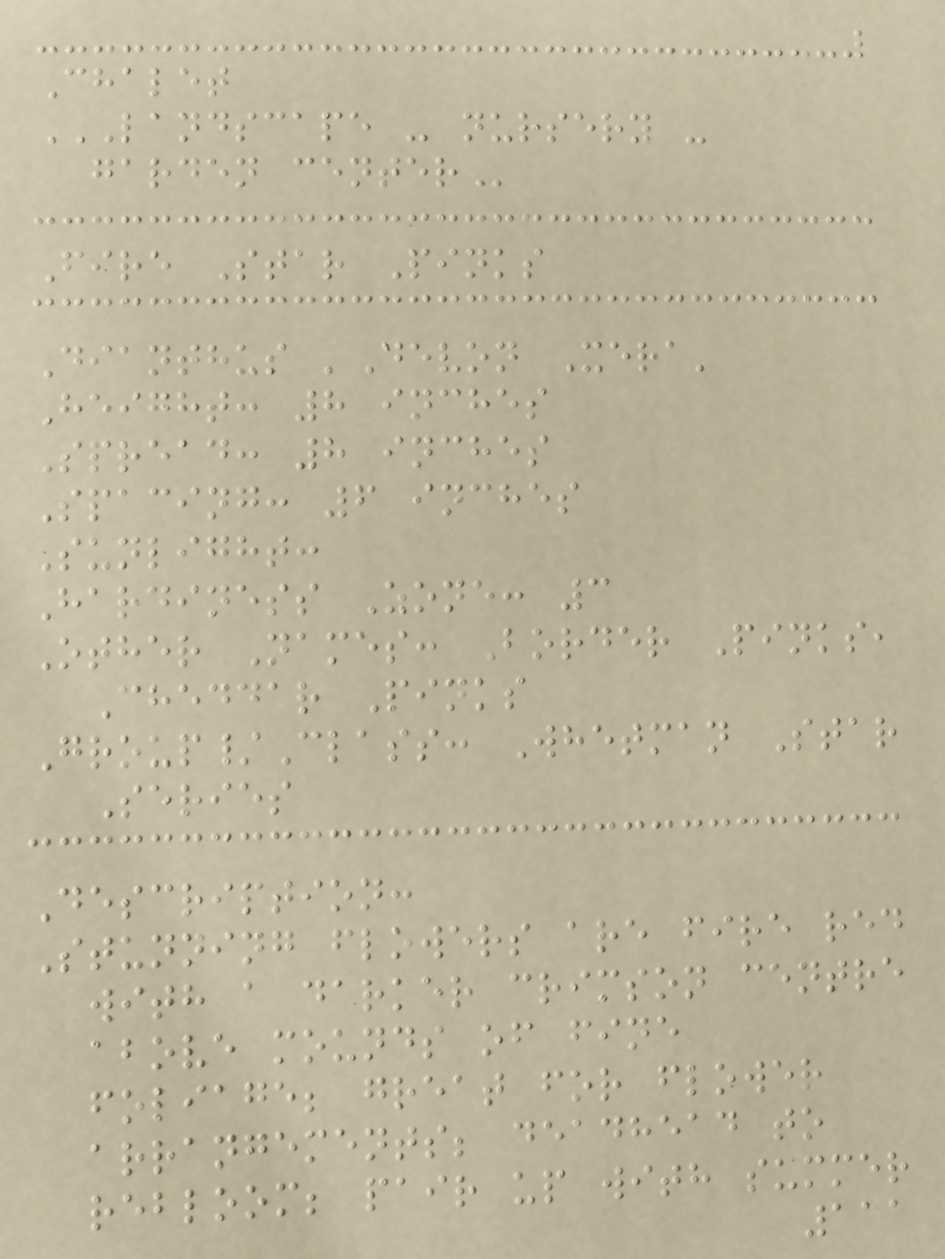Chalet
LANDSCAPE - NURSERY -
GARDEN CENTER
Fire Star Pinks
Dianthus 'Devon Xera'
Height: 8 inches
Spread: 8 inches
Spacing: 6 inches
Sunlight:
Hardiness Zone: 3
Other Names: Border Pinks,
Cheddar Pinks
Group/Class: Whetman Star
Series
Description:
Stunning flowers are fire red
with a darker crimson centre
above mounds of fine
foliage; great for flower
arrangements; deadhead to
rebloom; pair up with summer
111
